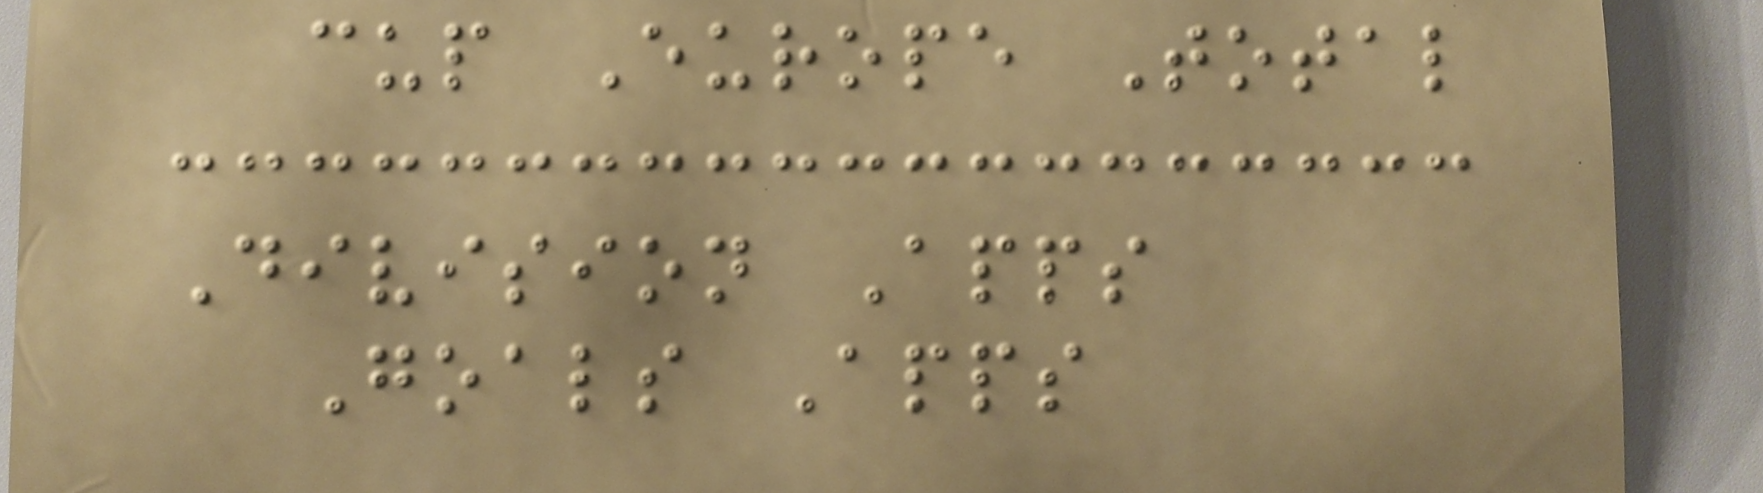cup Europe Total
Division Apps
Goals Apps
